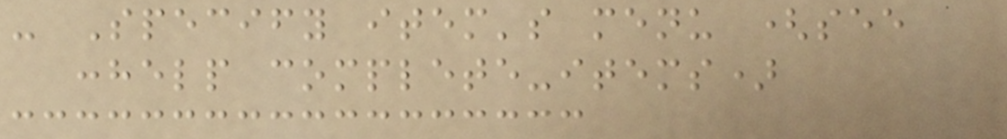- Specify item's menu (see
:help complete-items)
